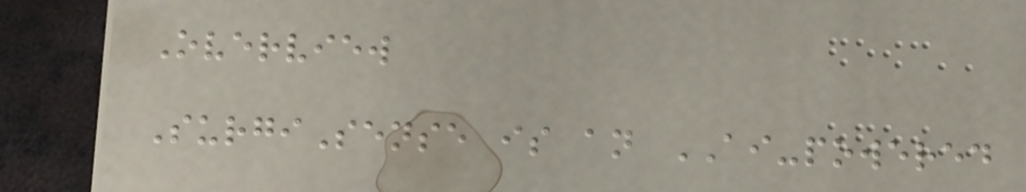Overview
SurgiSense is an AI-powered
